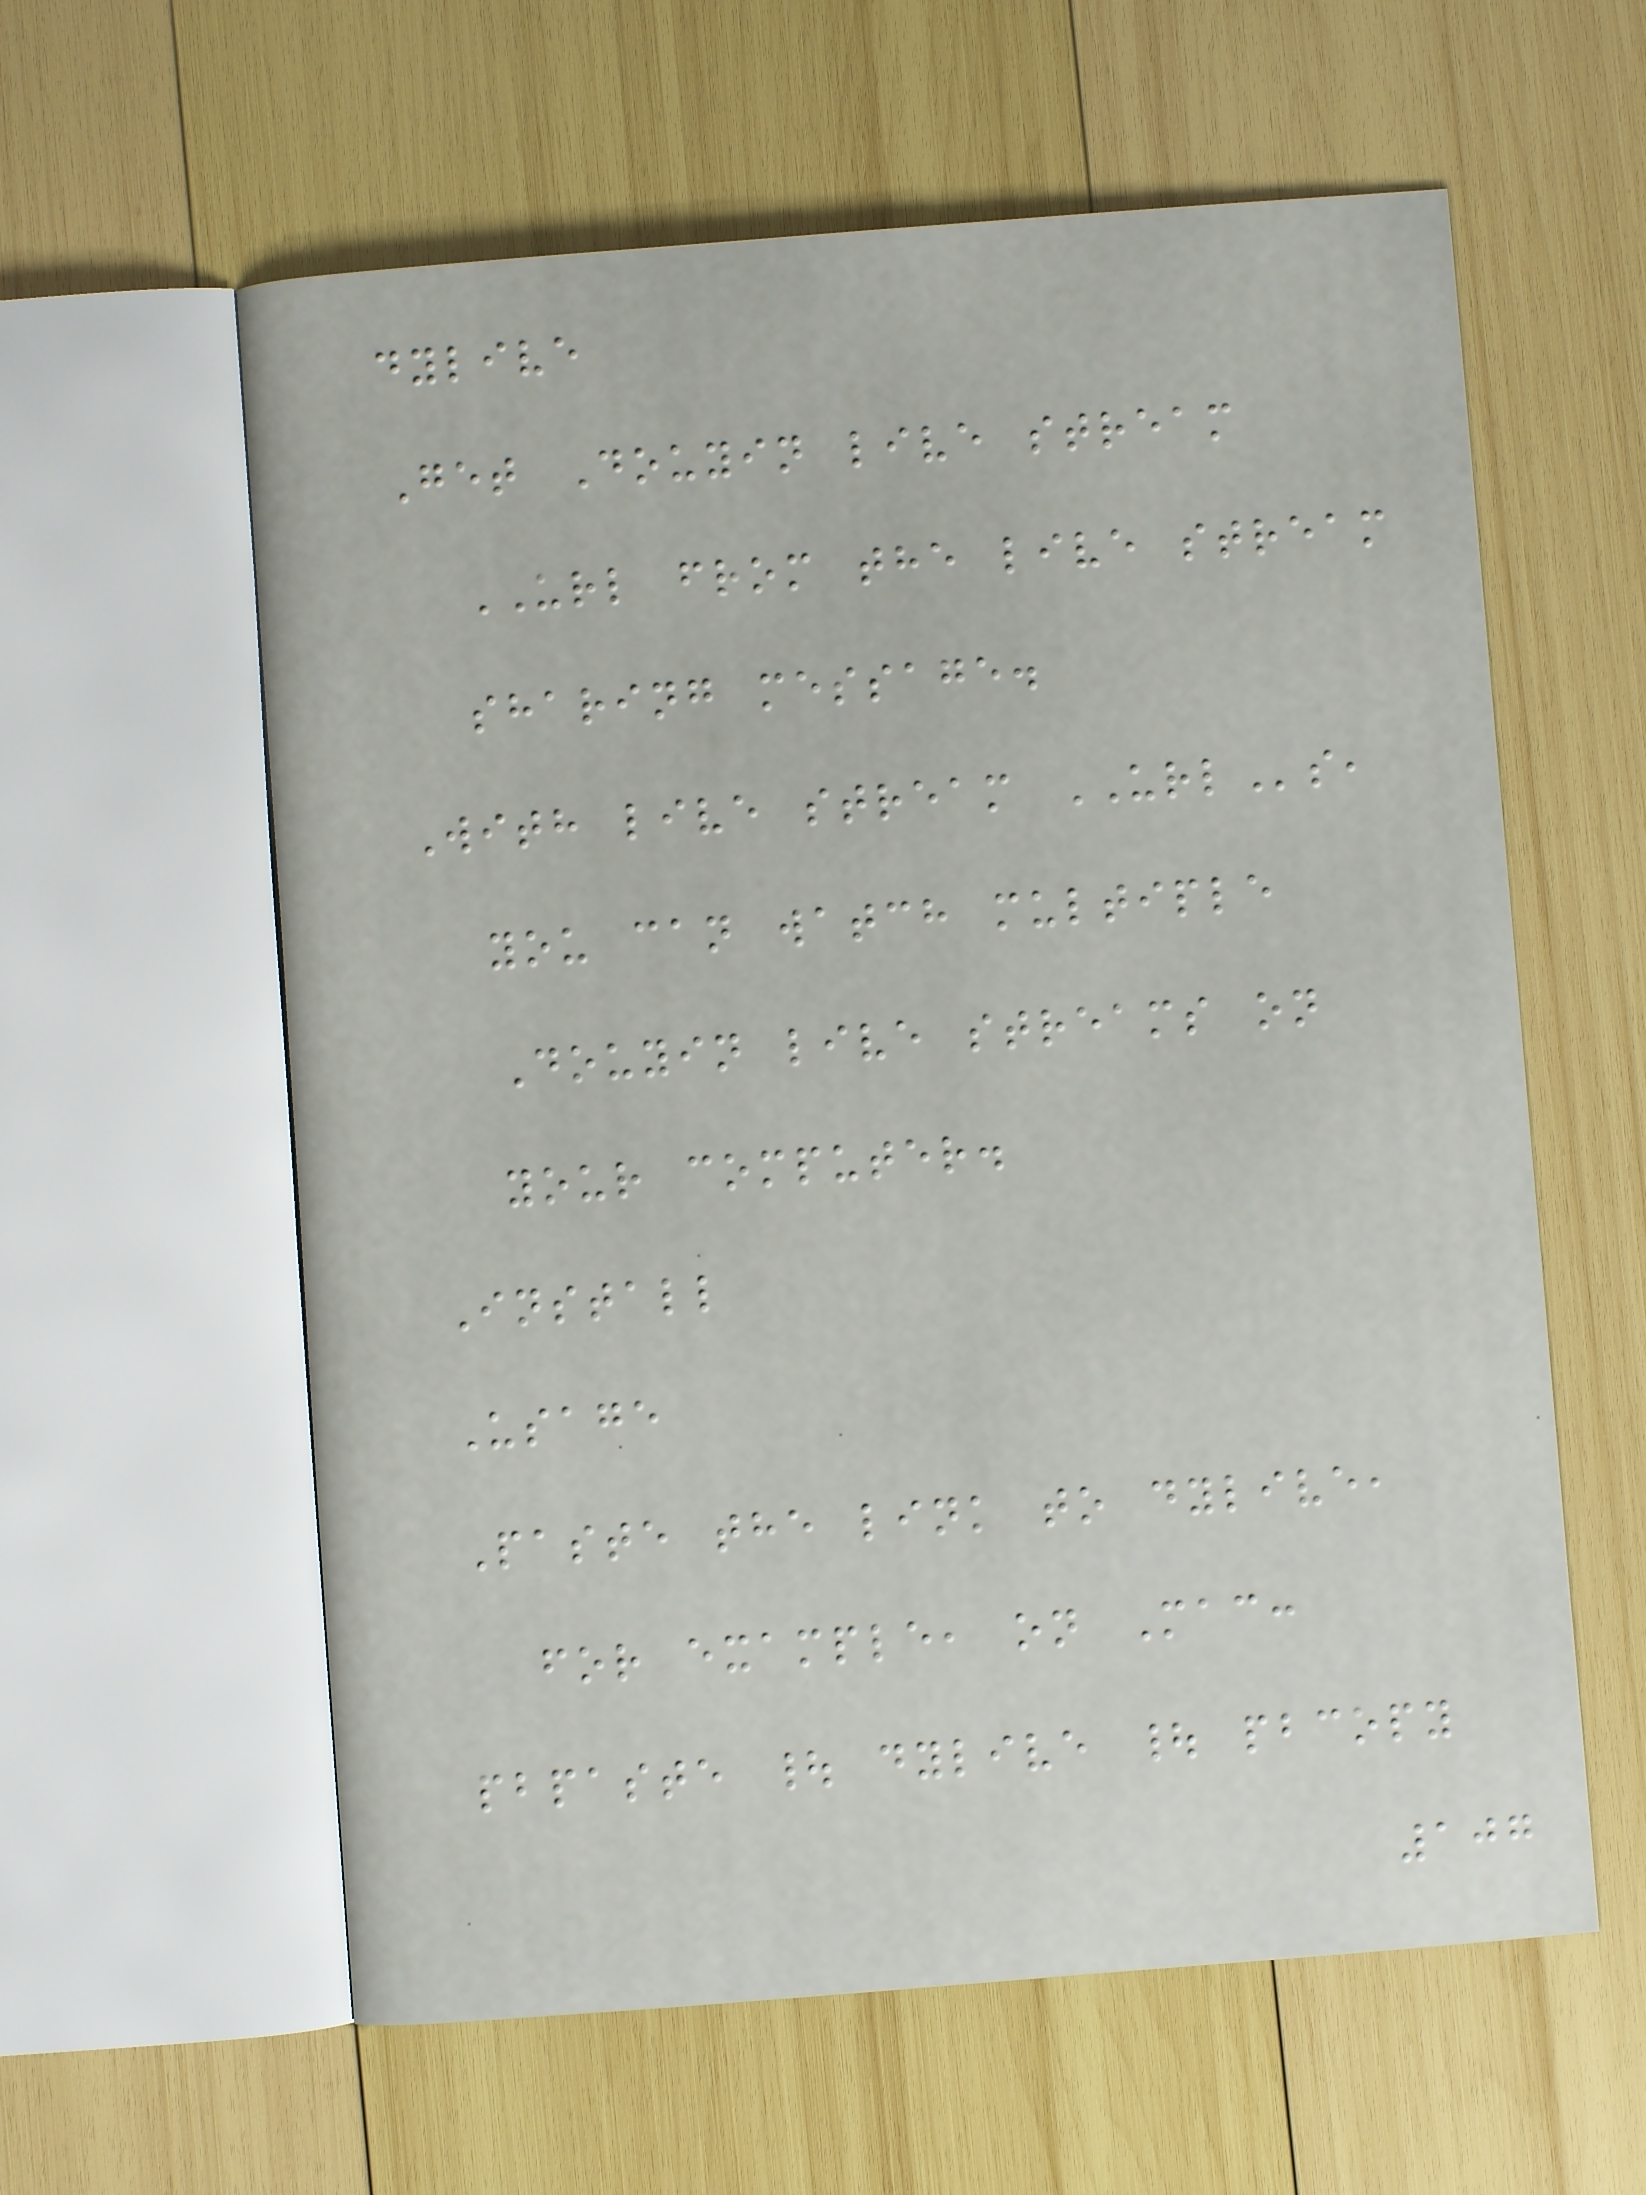dylive
Get Douyin live stream
URL from the live stream
sharing message.
With live stream URLs,
you can watch multiple
Douyin live streams on
your computer.
Install
Usage
Paste the link to dylive,
for example, on Mac:
pbpaste | dylive | pbcopy
107
